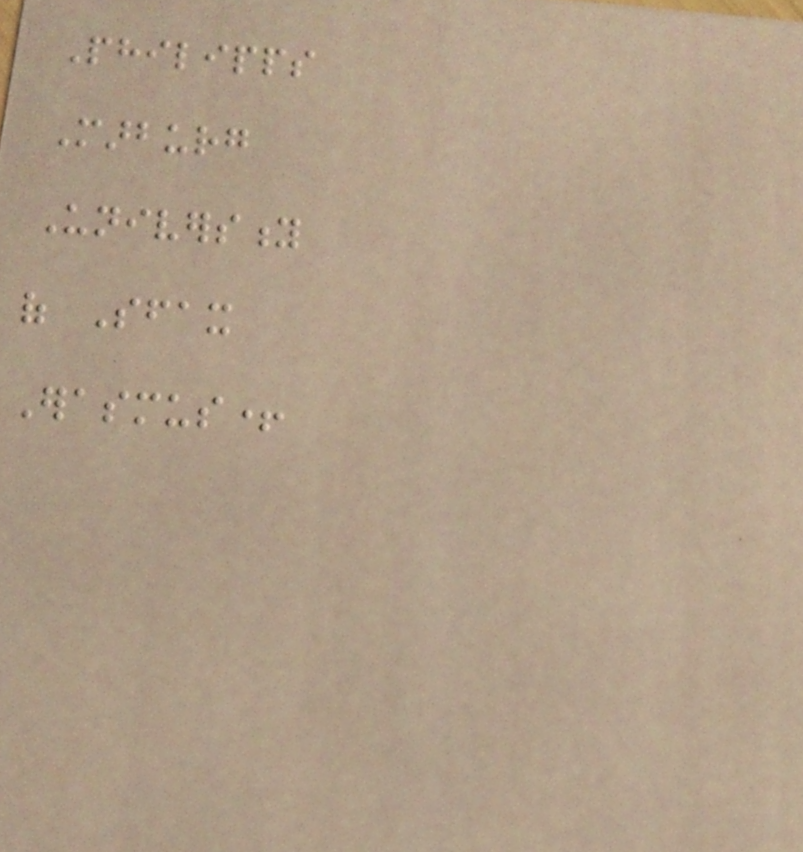Philipps
Marburg
University
of Sfax
Erasmus+
